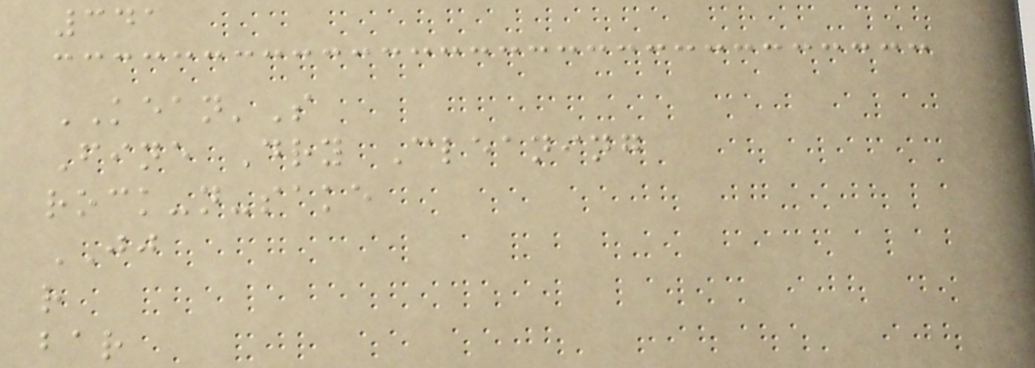341
KEAN'S
Fine Dry Cleaning
rock-n-sake
JJ
r
bar
